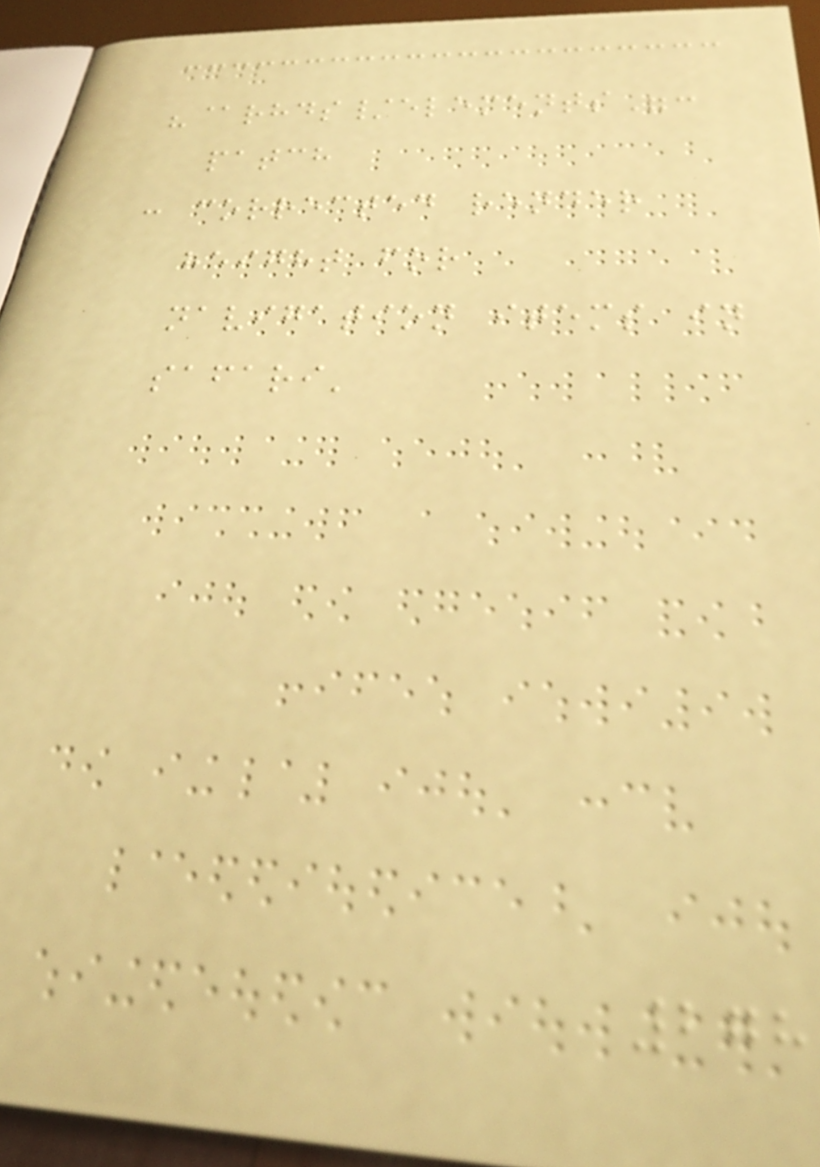"@rhds/elements":
patch
: corrected render
height for
navigation items in
safari'
278
